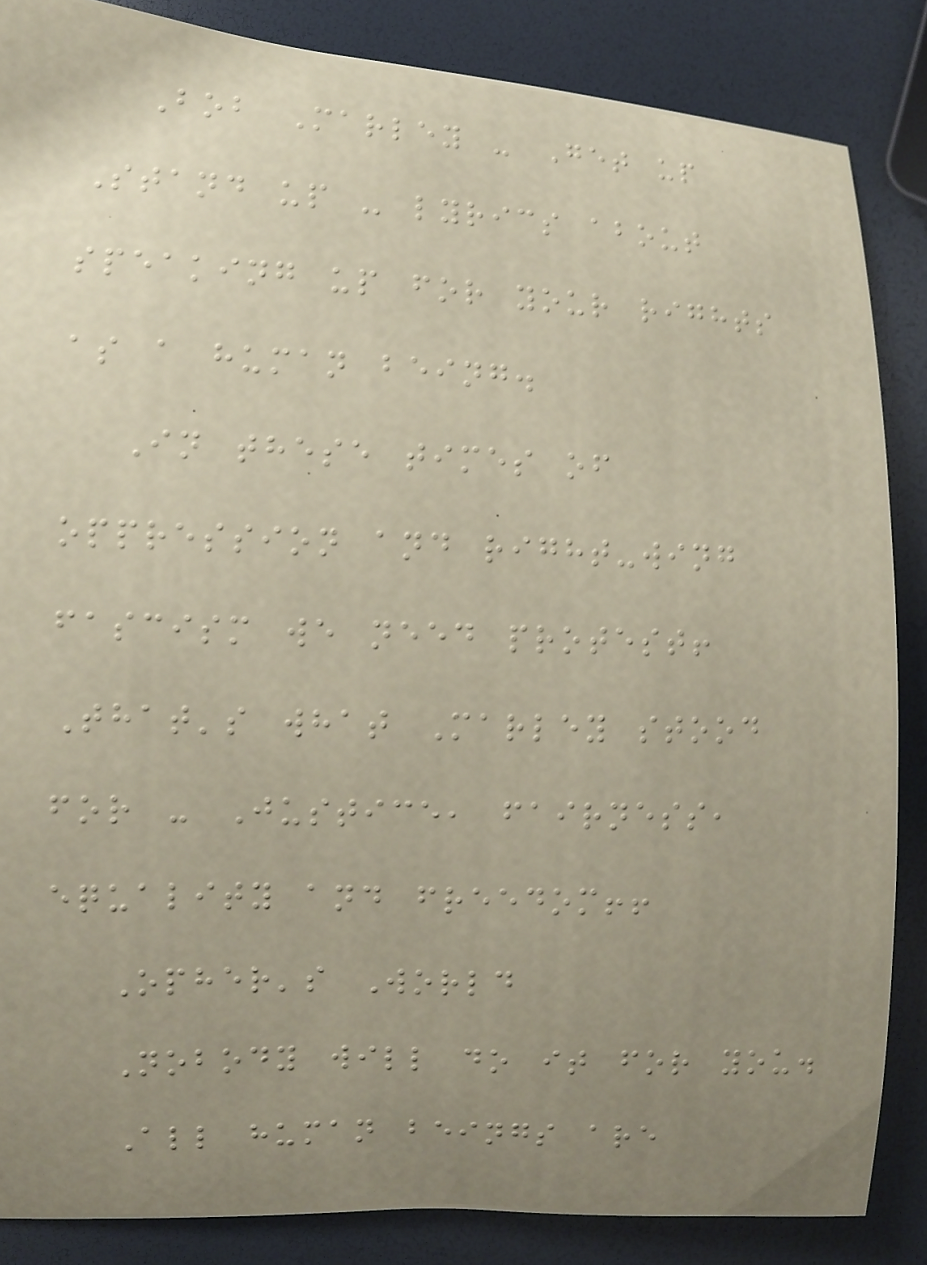Bob Marley - Get up
Stand up - lyrics about
speaking up for your rights
as a human being.
In these times of
oppression and right-wing
fascism we need protest!
That's what Marley stood
for - Justice, fairness,
equality and freedom!!
Opher's World
Nobody will do it for you.
All human beings are
